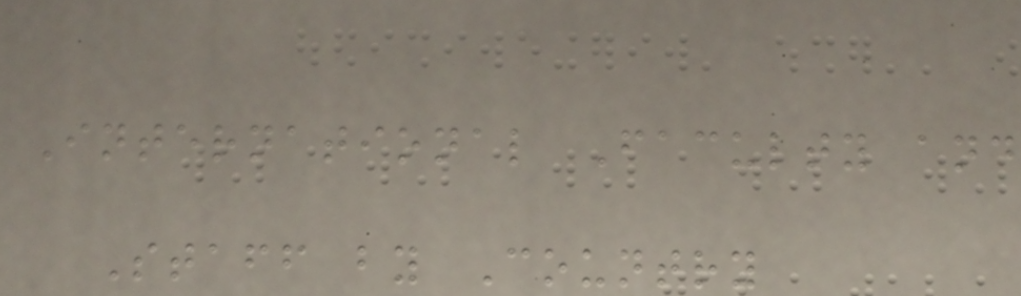International Faculty and
Staff by Country
